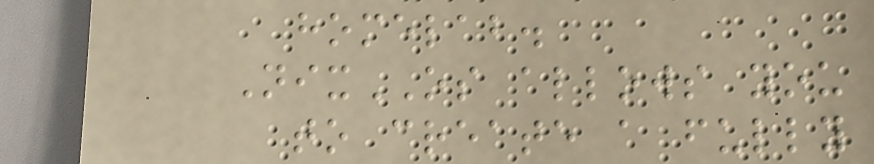homelab.
NixOS allows you
to create a fully
